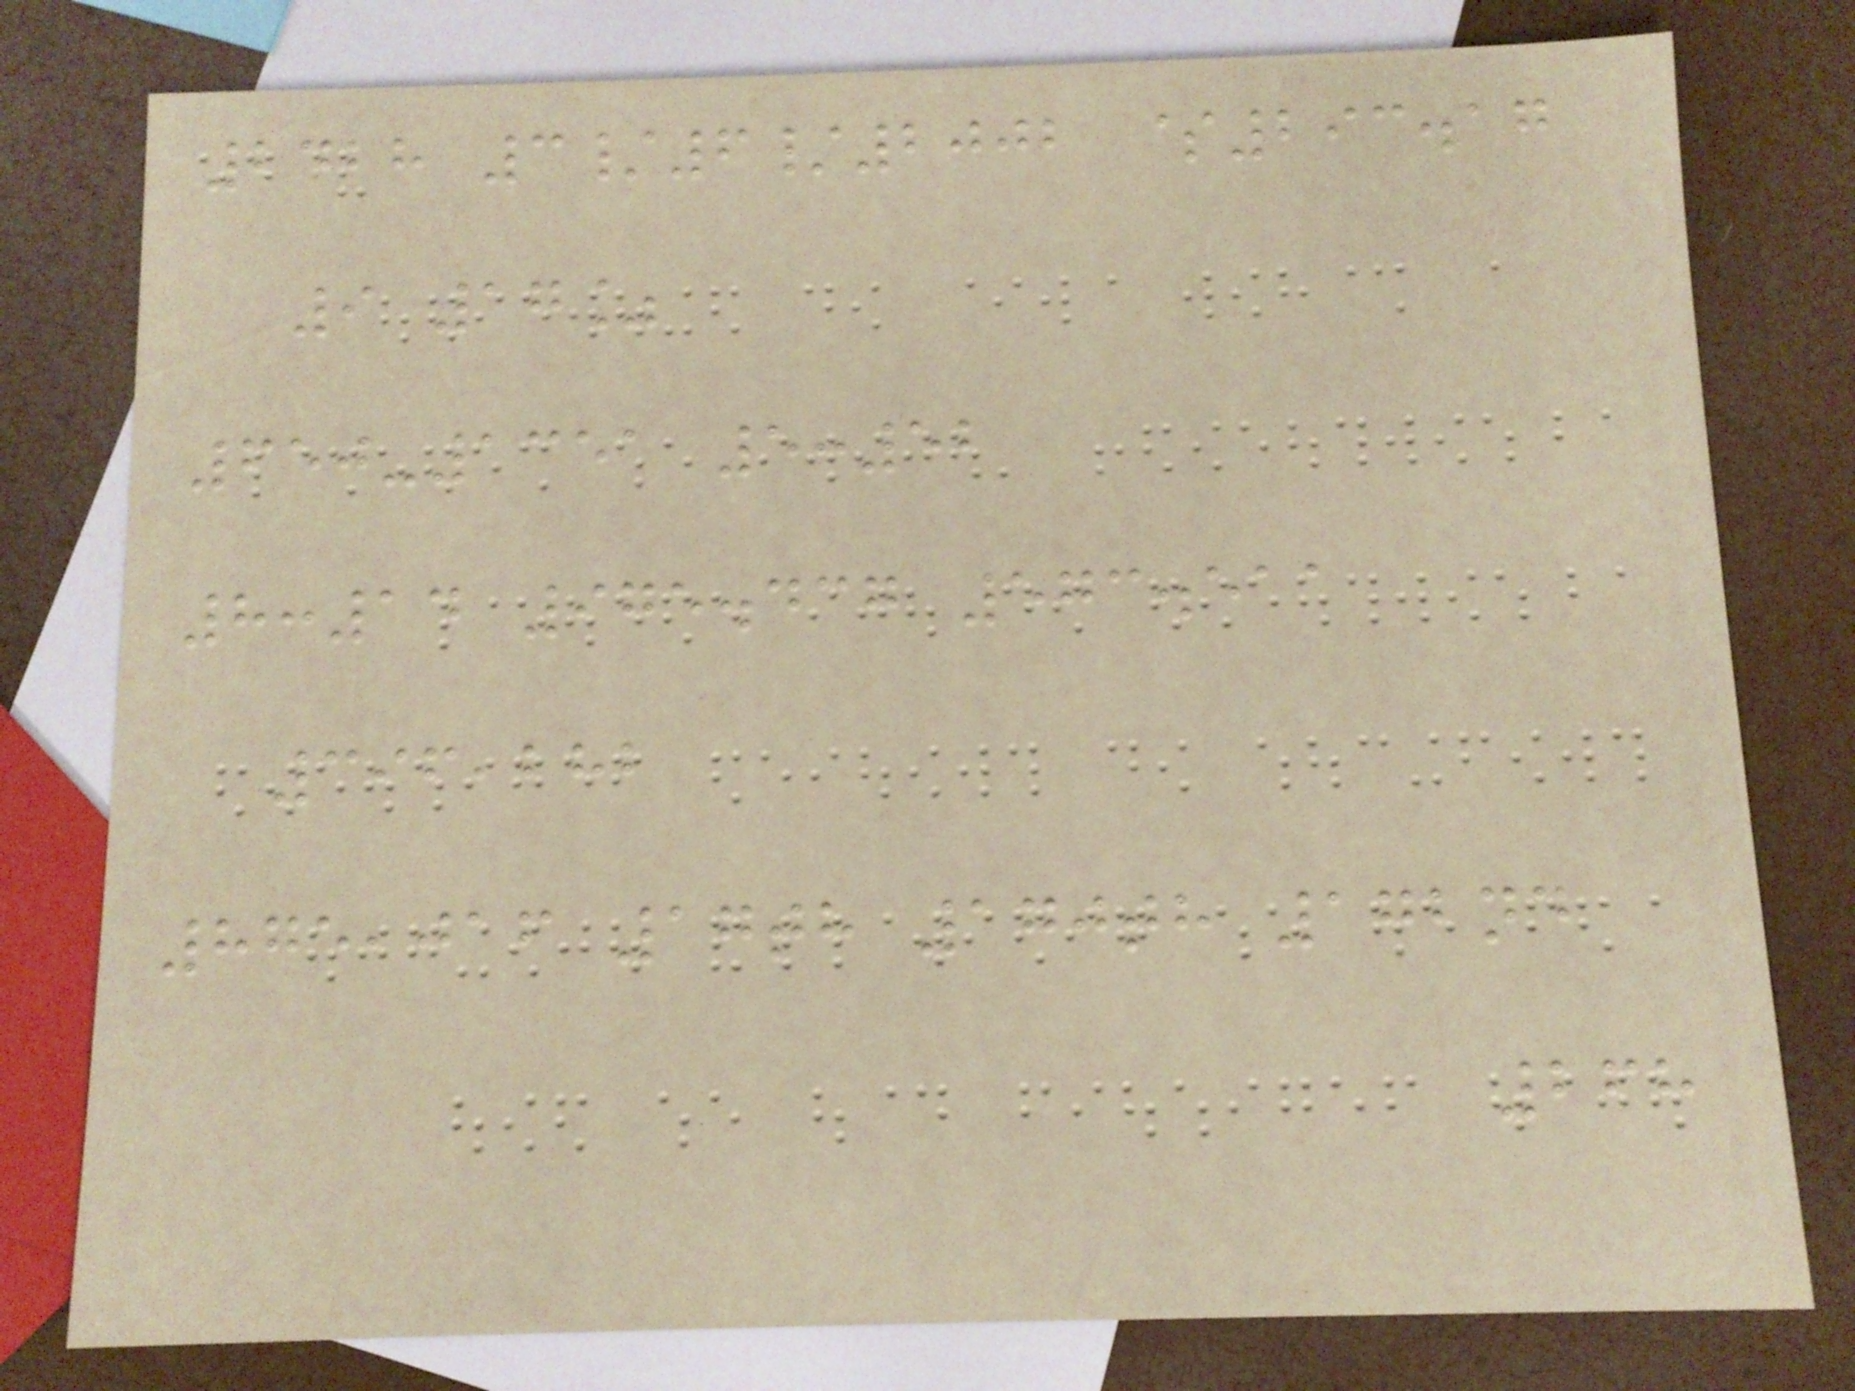2428 3/6/2002 $293.17
9 17%
650-1351 5:52
8:14 975.437 573.511
396,282
875,016 17th 170th 172nd
268
